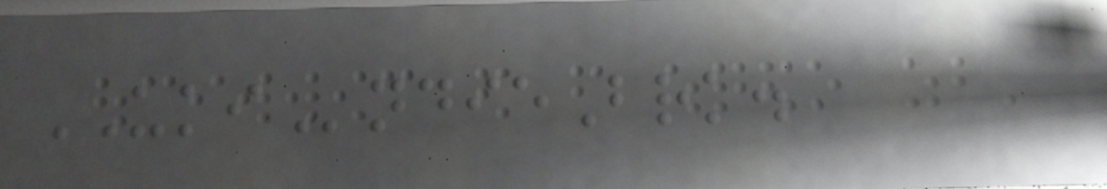UKIndieBrk.
